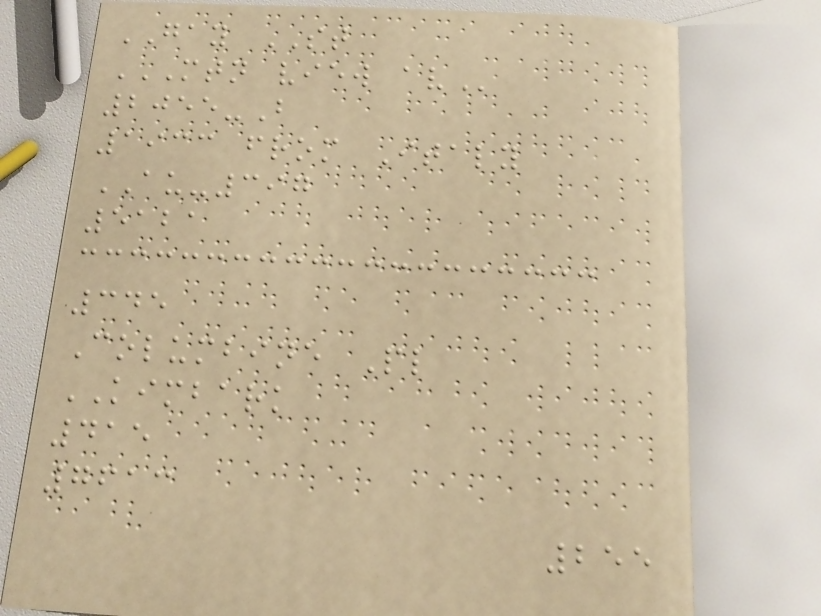GAY ST
MTN VIEW AV
2055-B
1933 from Italy
AU-397
5121
345
Columbine Pl
KIMBARK
415
7613
255
